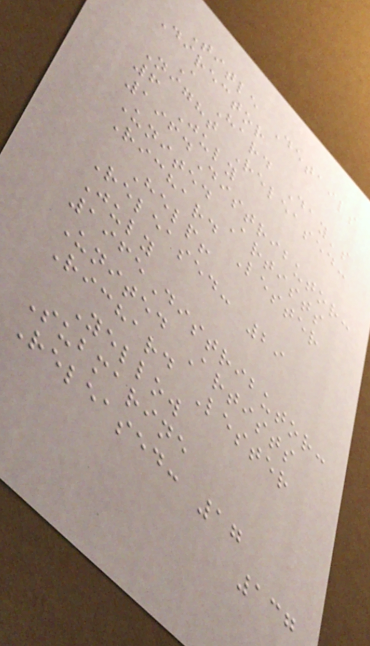Title Details
Director
A Hard Day's
Night Released:
6 July
1964Distributor:
United Artists
Richard Lester
Help!
Released: 29
July
1965Distributor:
United Artists
Richard Lester
Yellow
Submarine
Released: 17
137
